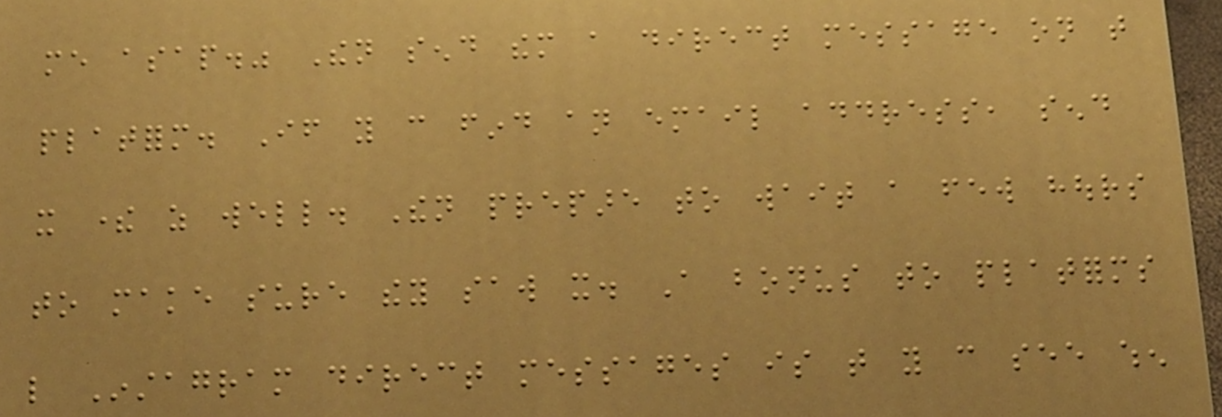me asap." Then send them a direct message on that
platform. If you can find an email address, send
it there as well. Then prepare to wait a few hours
to make sure they saw it. A bonus to platforms
like Instagram direct messages is that you can see when
